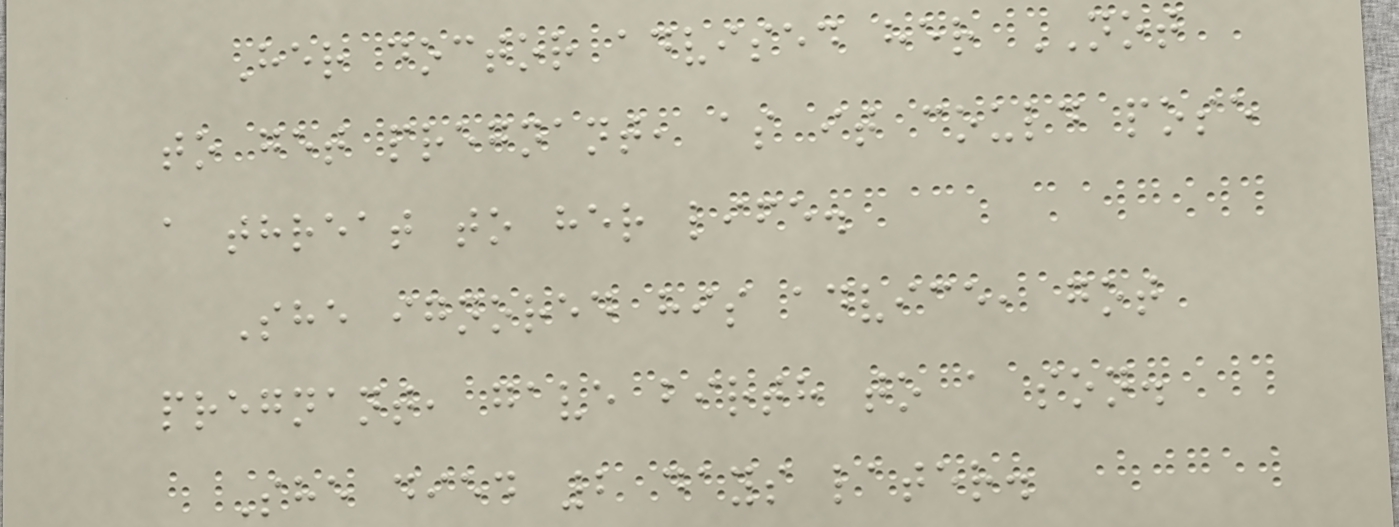Her doctor advised her NOT
to get pregnant, as it could pose
a threat to her life.
She ignored his advice, got
pregnant, gave birth to a son.
She died 2 days later.
